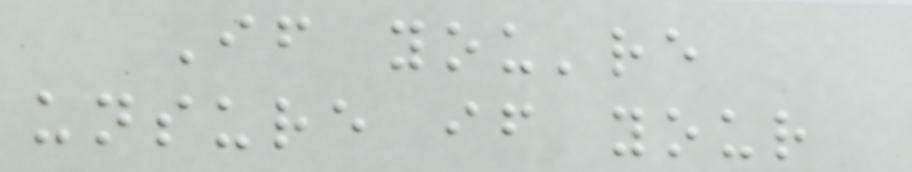If you're
unsure if your
